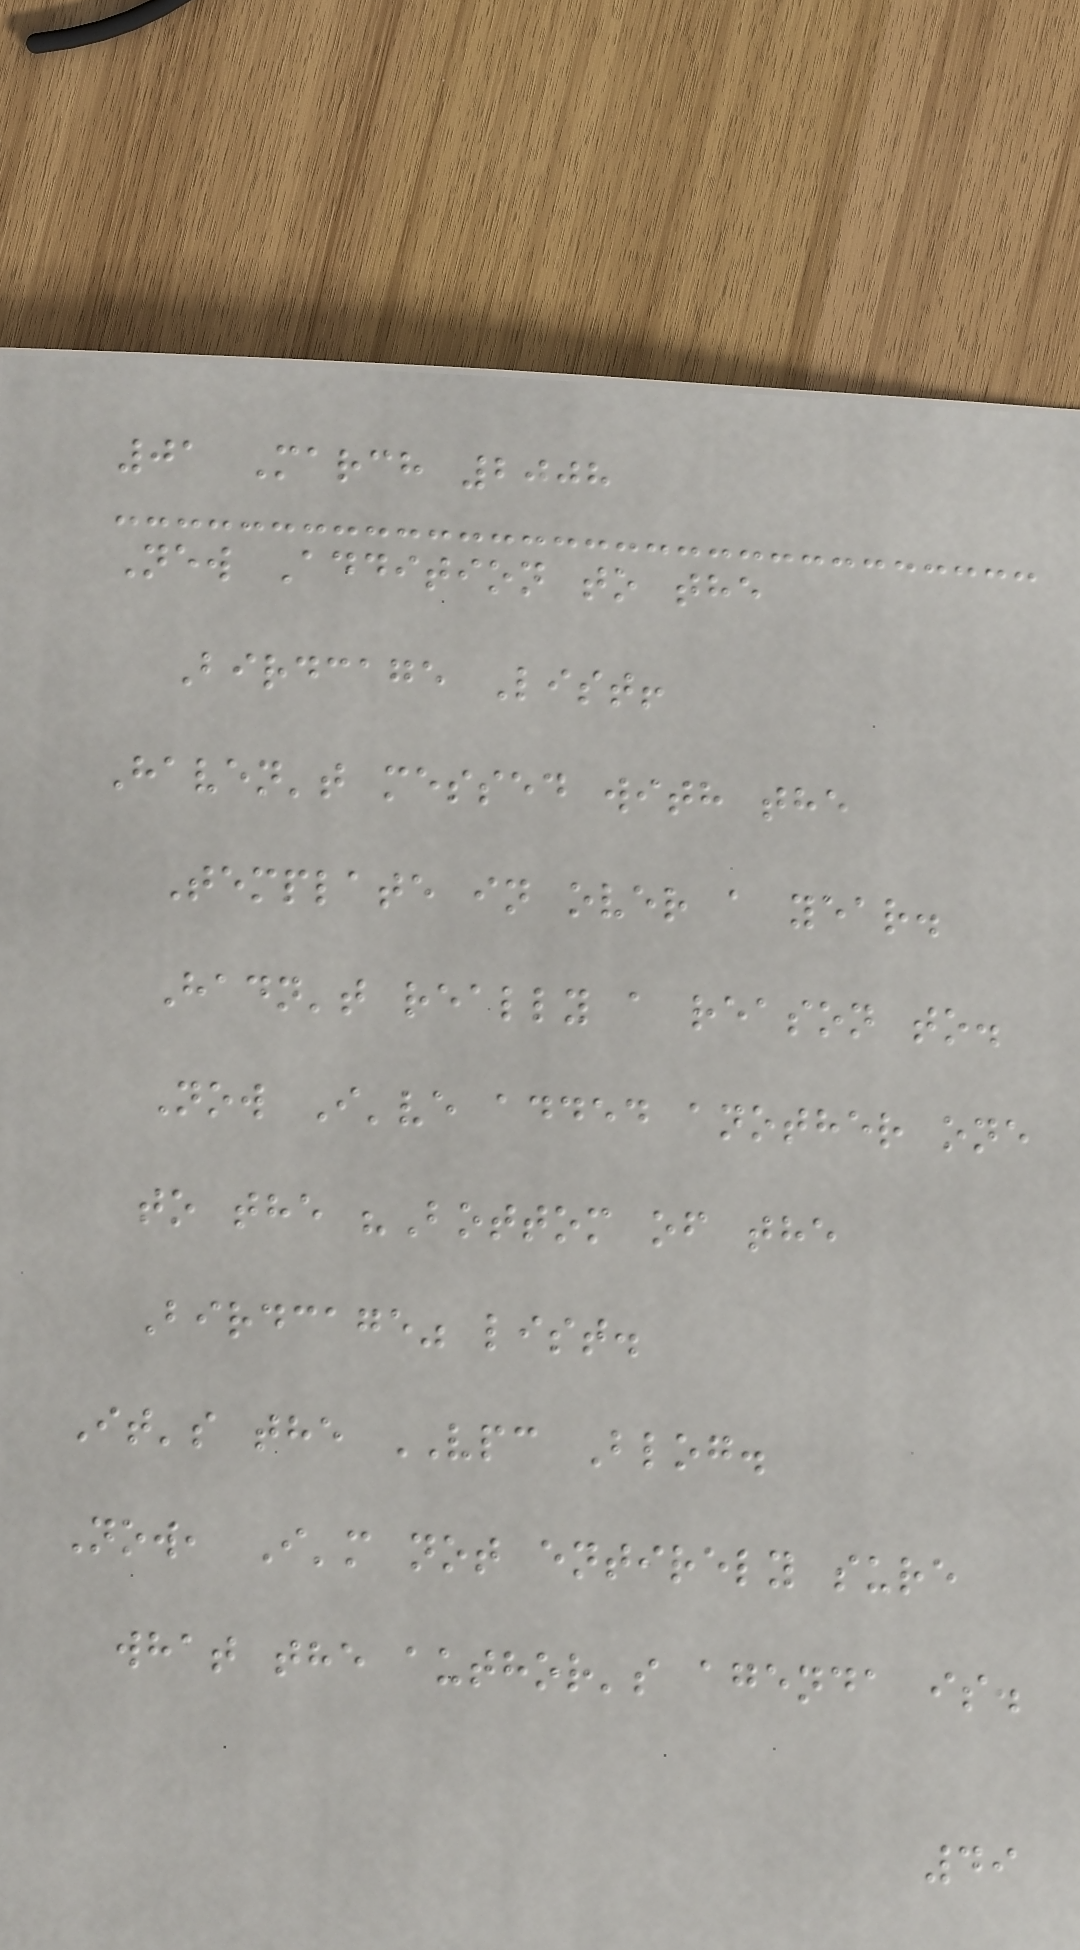01 March 2008
New Addition to the
Birdcage List!
Haven't messed with the
Template in over a year.
Hadn't really a reason to.
Now I've added another one
to the "Bottom of the
Birdcage" list.
It's the VPC Blog.
Now, I'm not entirely sure
what the author's agenda is.
49
